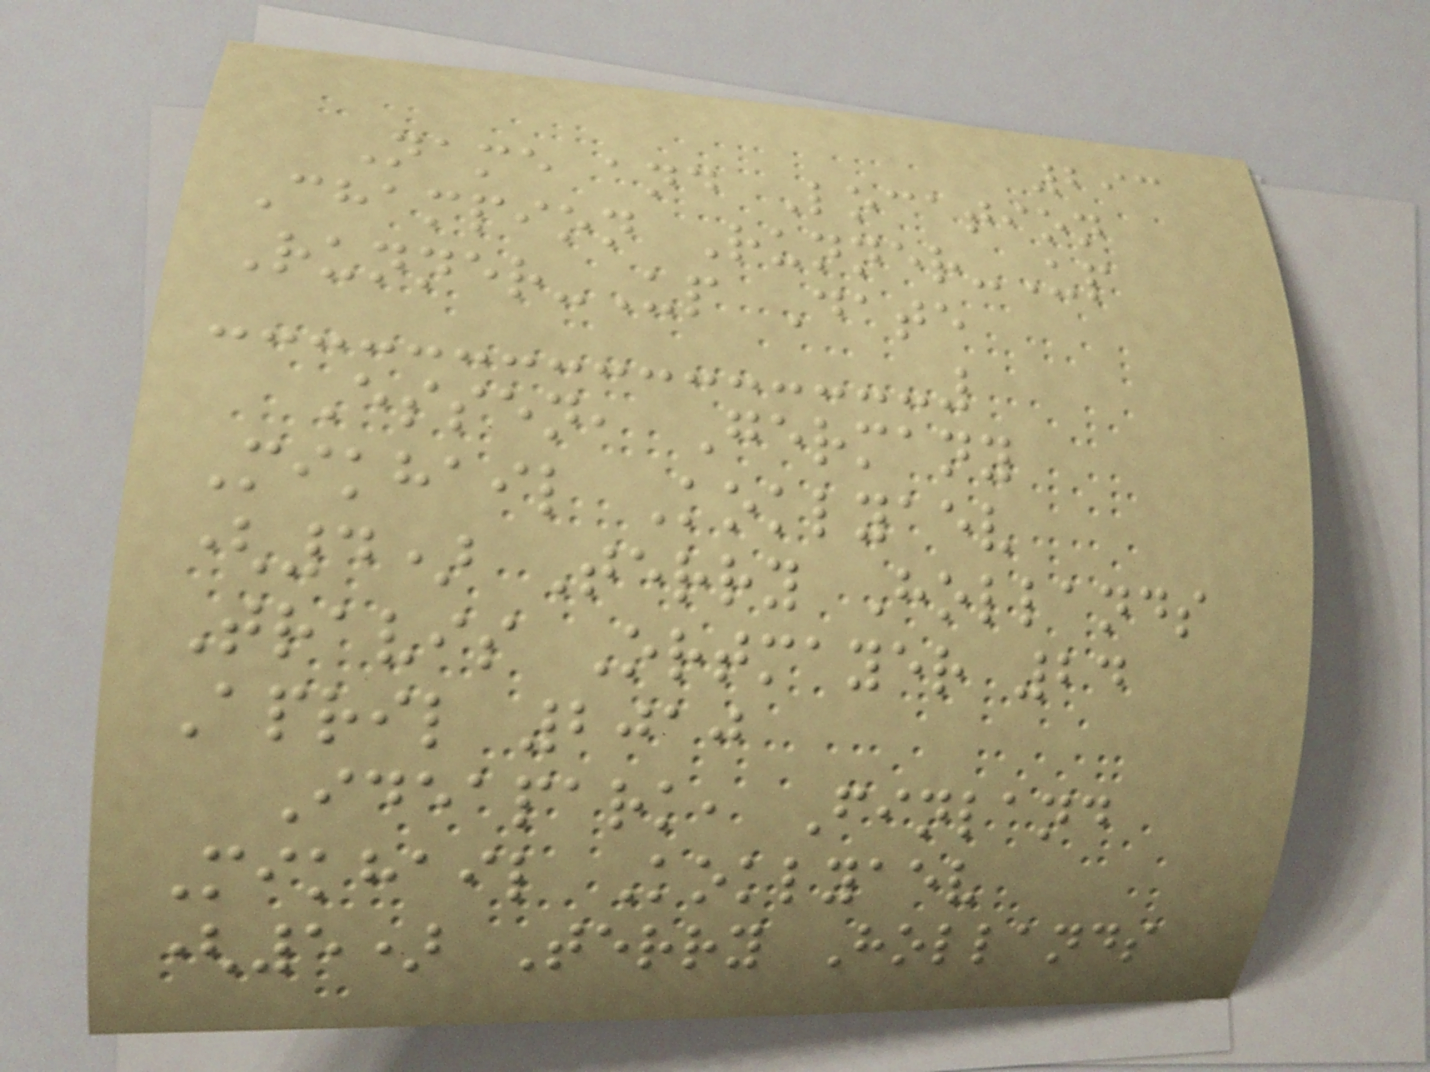293
Name and Location
Champion Runner-Up
Runner-Up Date
Essen, Germany
Mikhail Koklyaev
(4) Terry Hollands
Travis Ortmayer 24
April 2010
Ideapark, Finland
Mikhail Koklyaev
(5) Terry Hollands
